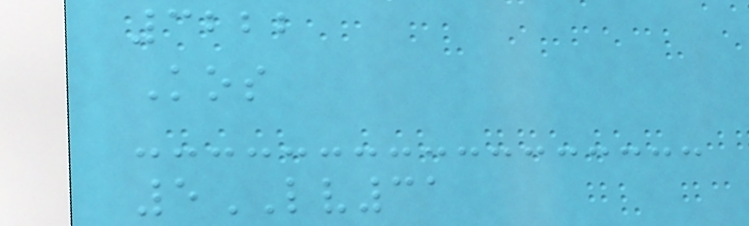3222
Kos
5LV31
